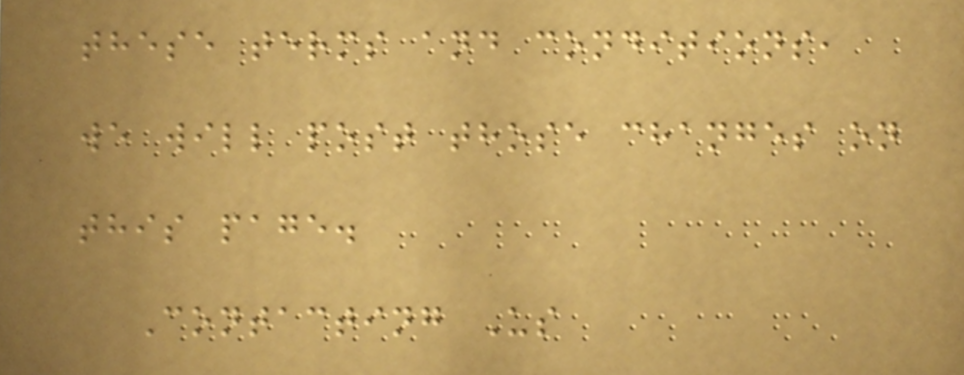these terms and conditions,
we will post those changes on
this page.
Contacting Us
